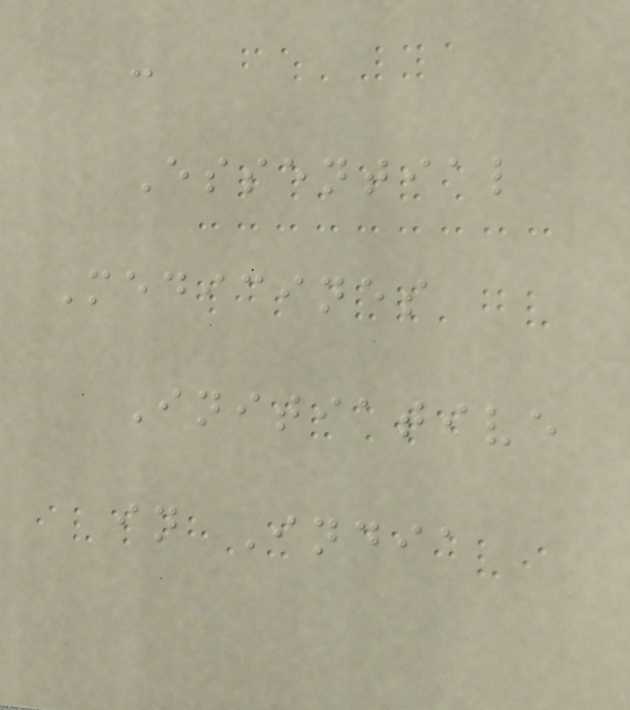-
Essential
Medicines
Initiative
in India
